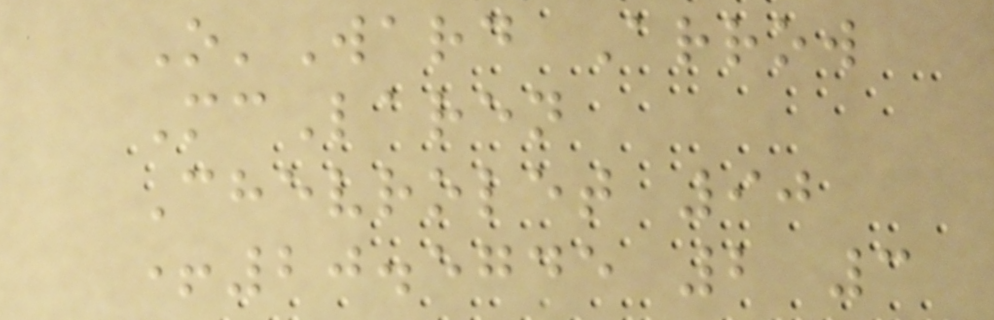O'Ward Arrow
McLaren
Chevrolet 90
+20.5745 2 3
